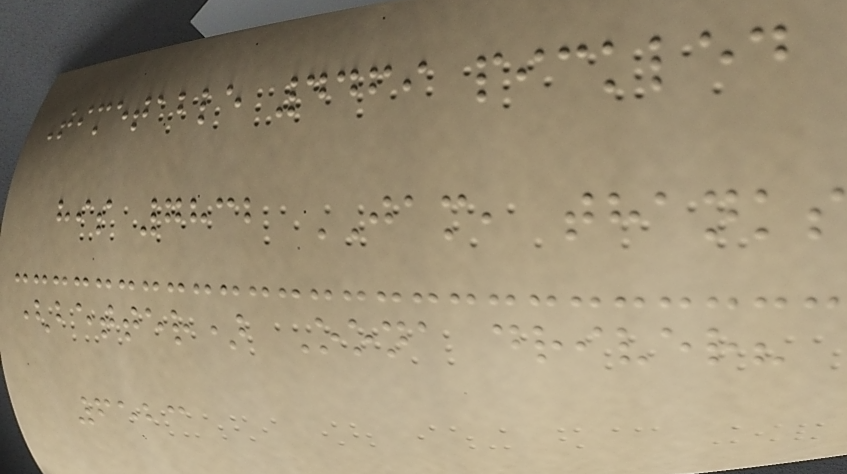Timetable 4469 pickled
his 7832 JAM, thanks
(better) Oona driver?
6523
